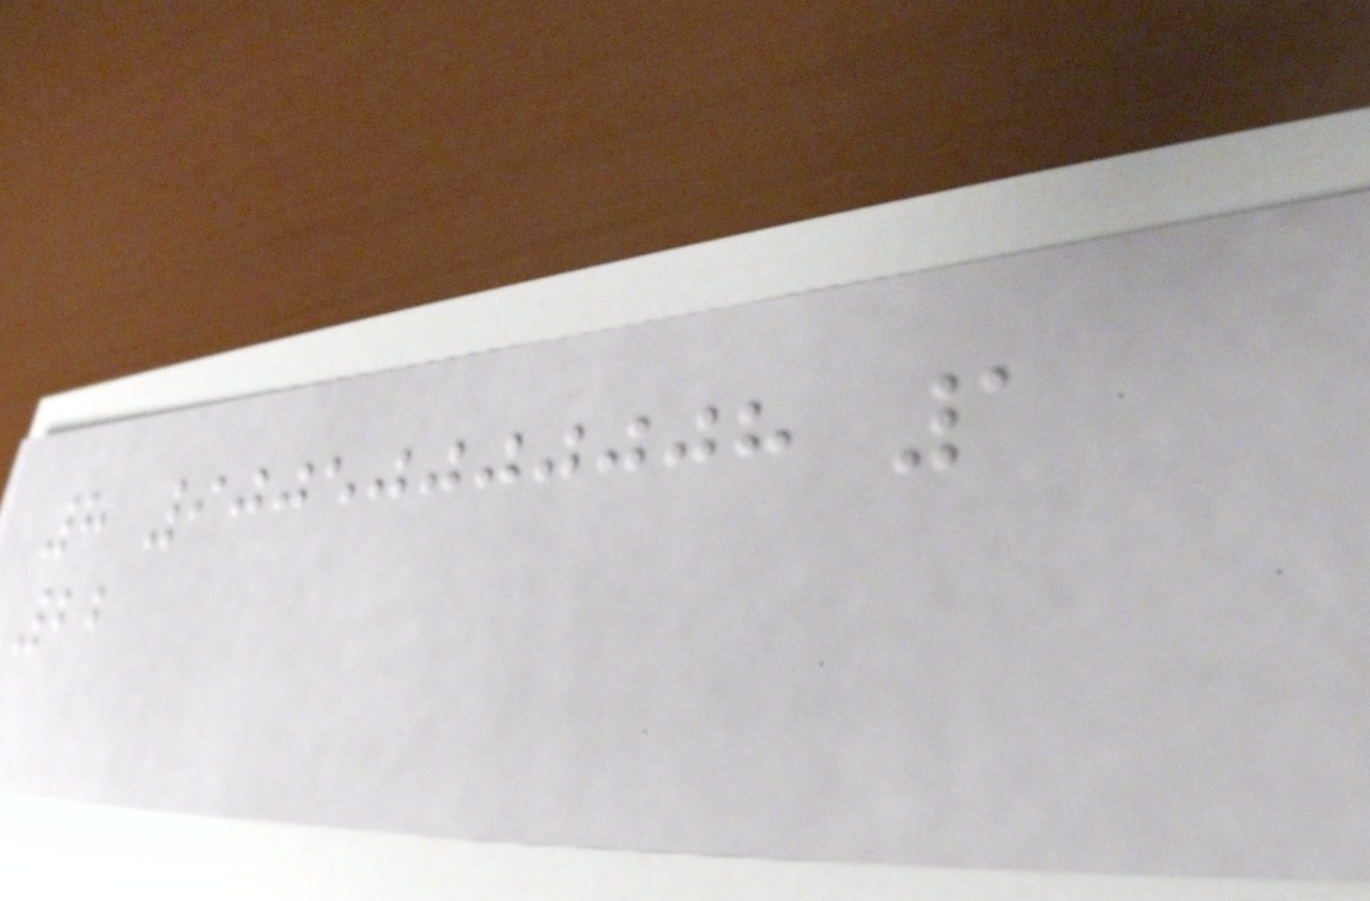8 90050000008 1
22
